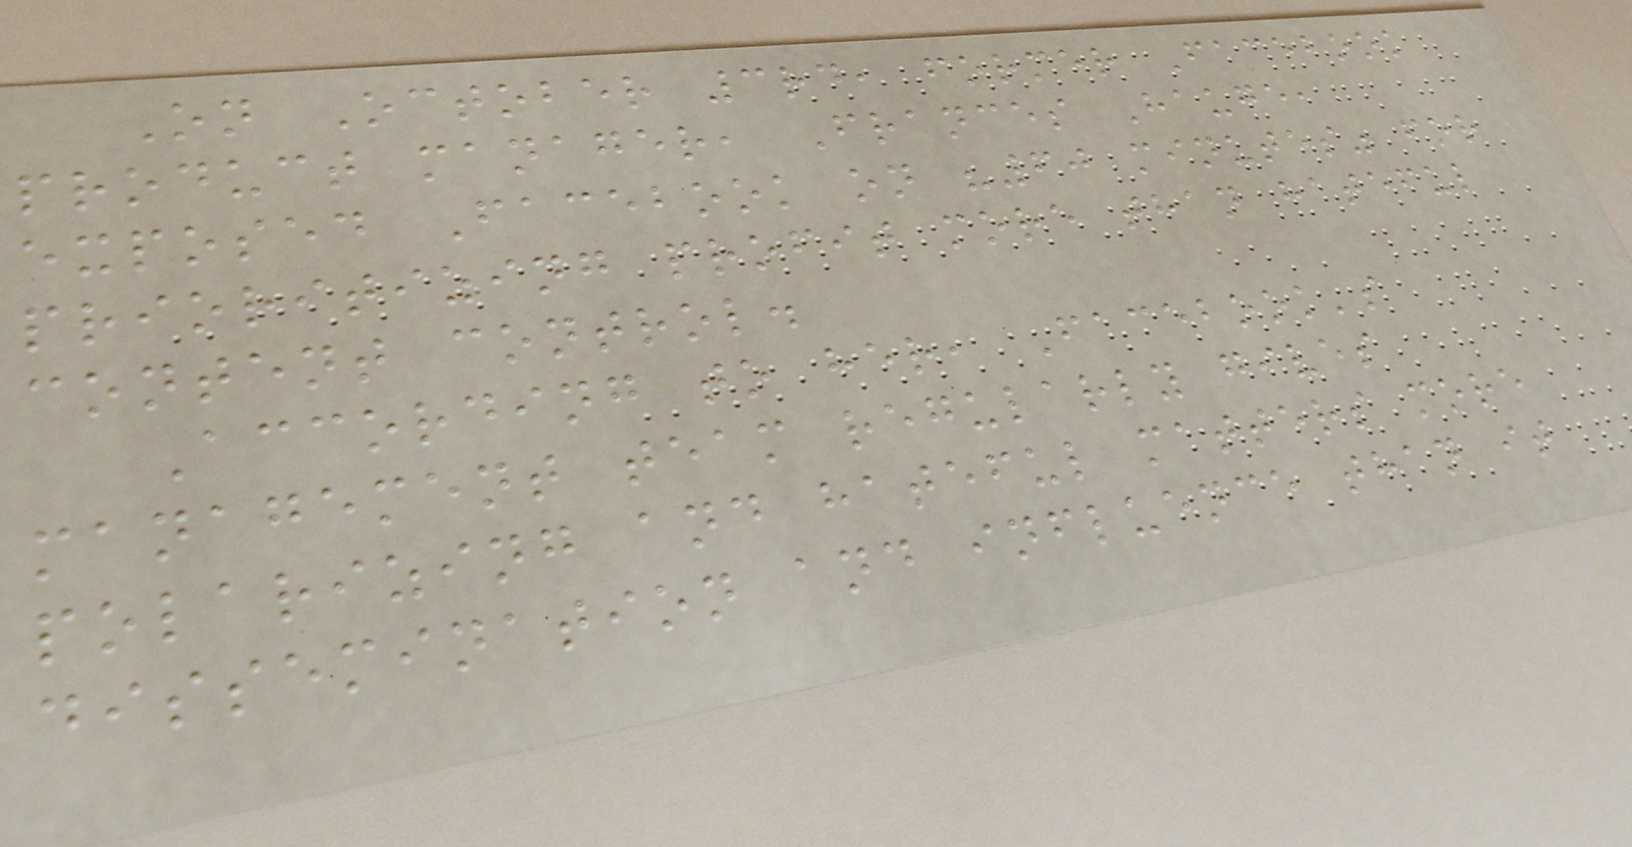On October 3rd, former Facebook
product manager, Frances Hauge,
exposed Facebook on "60 minutes" for
prioritizing profit more than hateful
content control.
According to her, Facebook's
management team regularly gives
polarizing and hateful matters more
dissemination and influence than it
